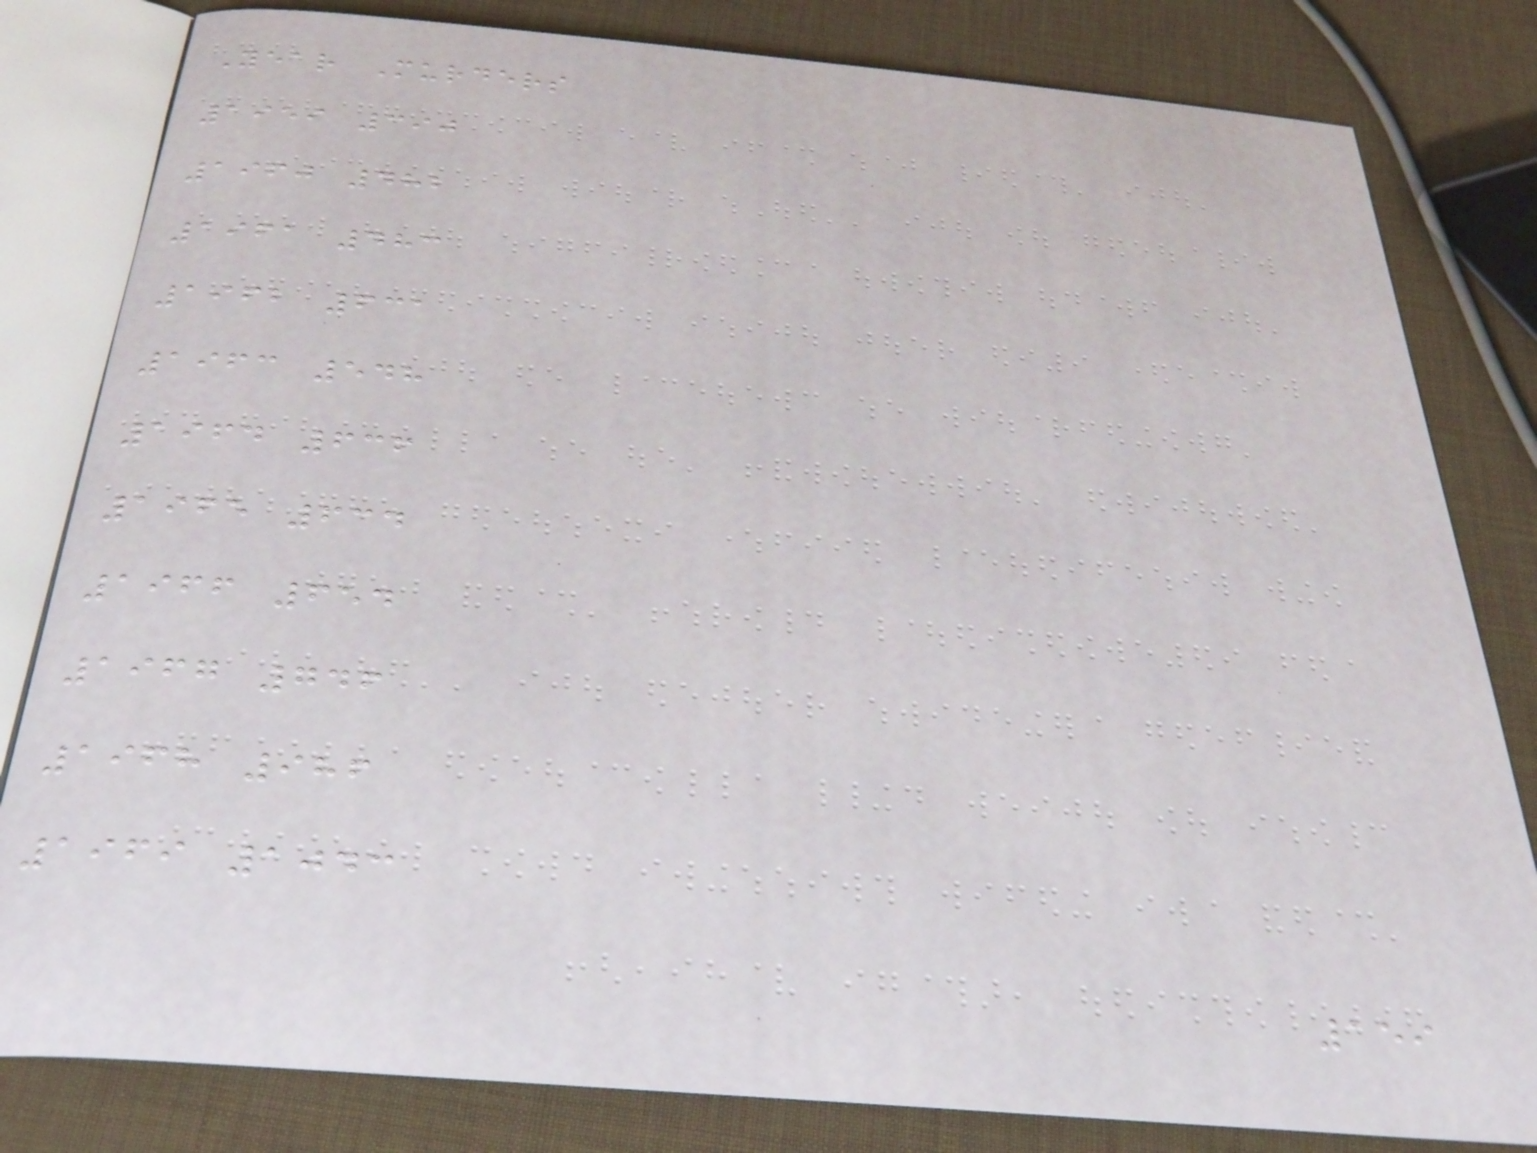Year Murders
1959 390
1960 482
1961 483
1962 631
1963 548
1964 636
1965 634
1966 654
1967 746
1968 986
1969 1043
159
